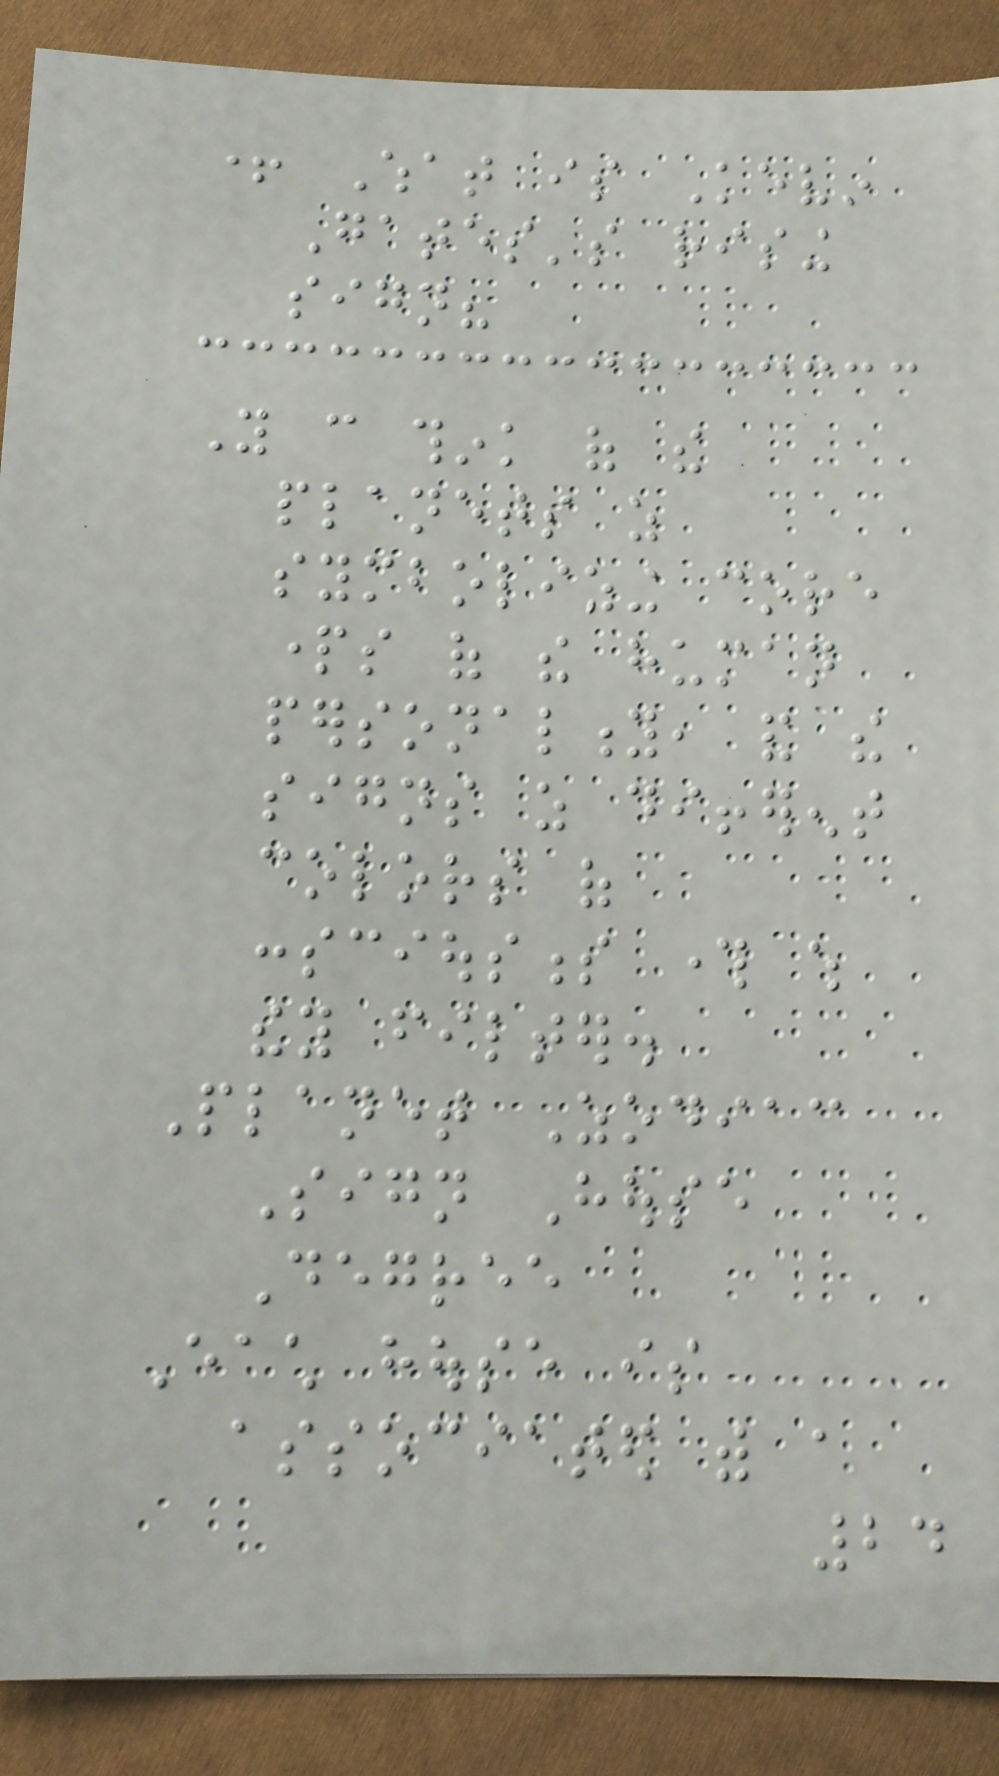+ What is Kevin
Gates's rising
sign?
You can think of the
planets as
symbolizing core
parts of the human
personality, and the
signs as different
colors of
consciousness through which
they filter.
Planet Zodiac
Sign House
Degree
Each house is
associated with a
24
